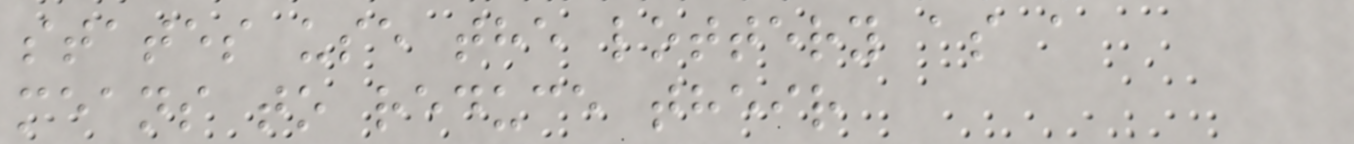states use the lottery as a
means to reduce their
